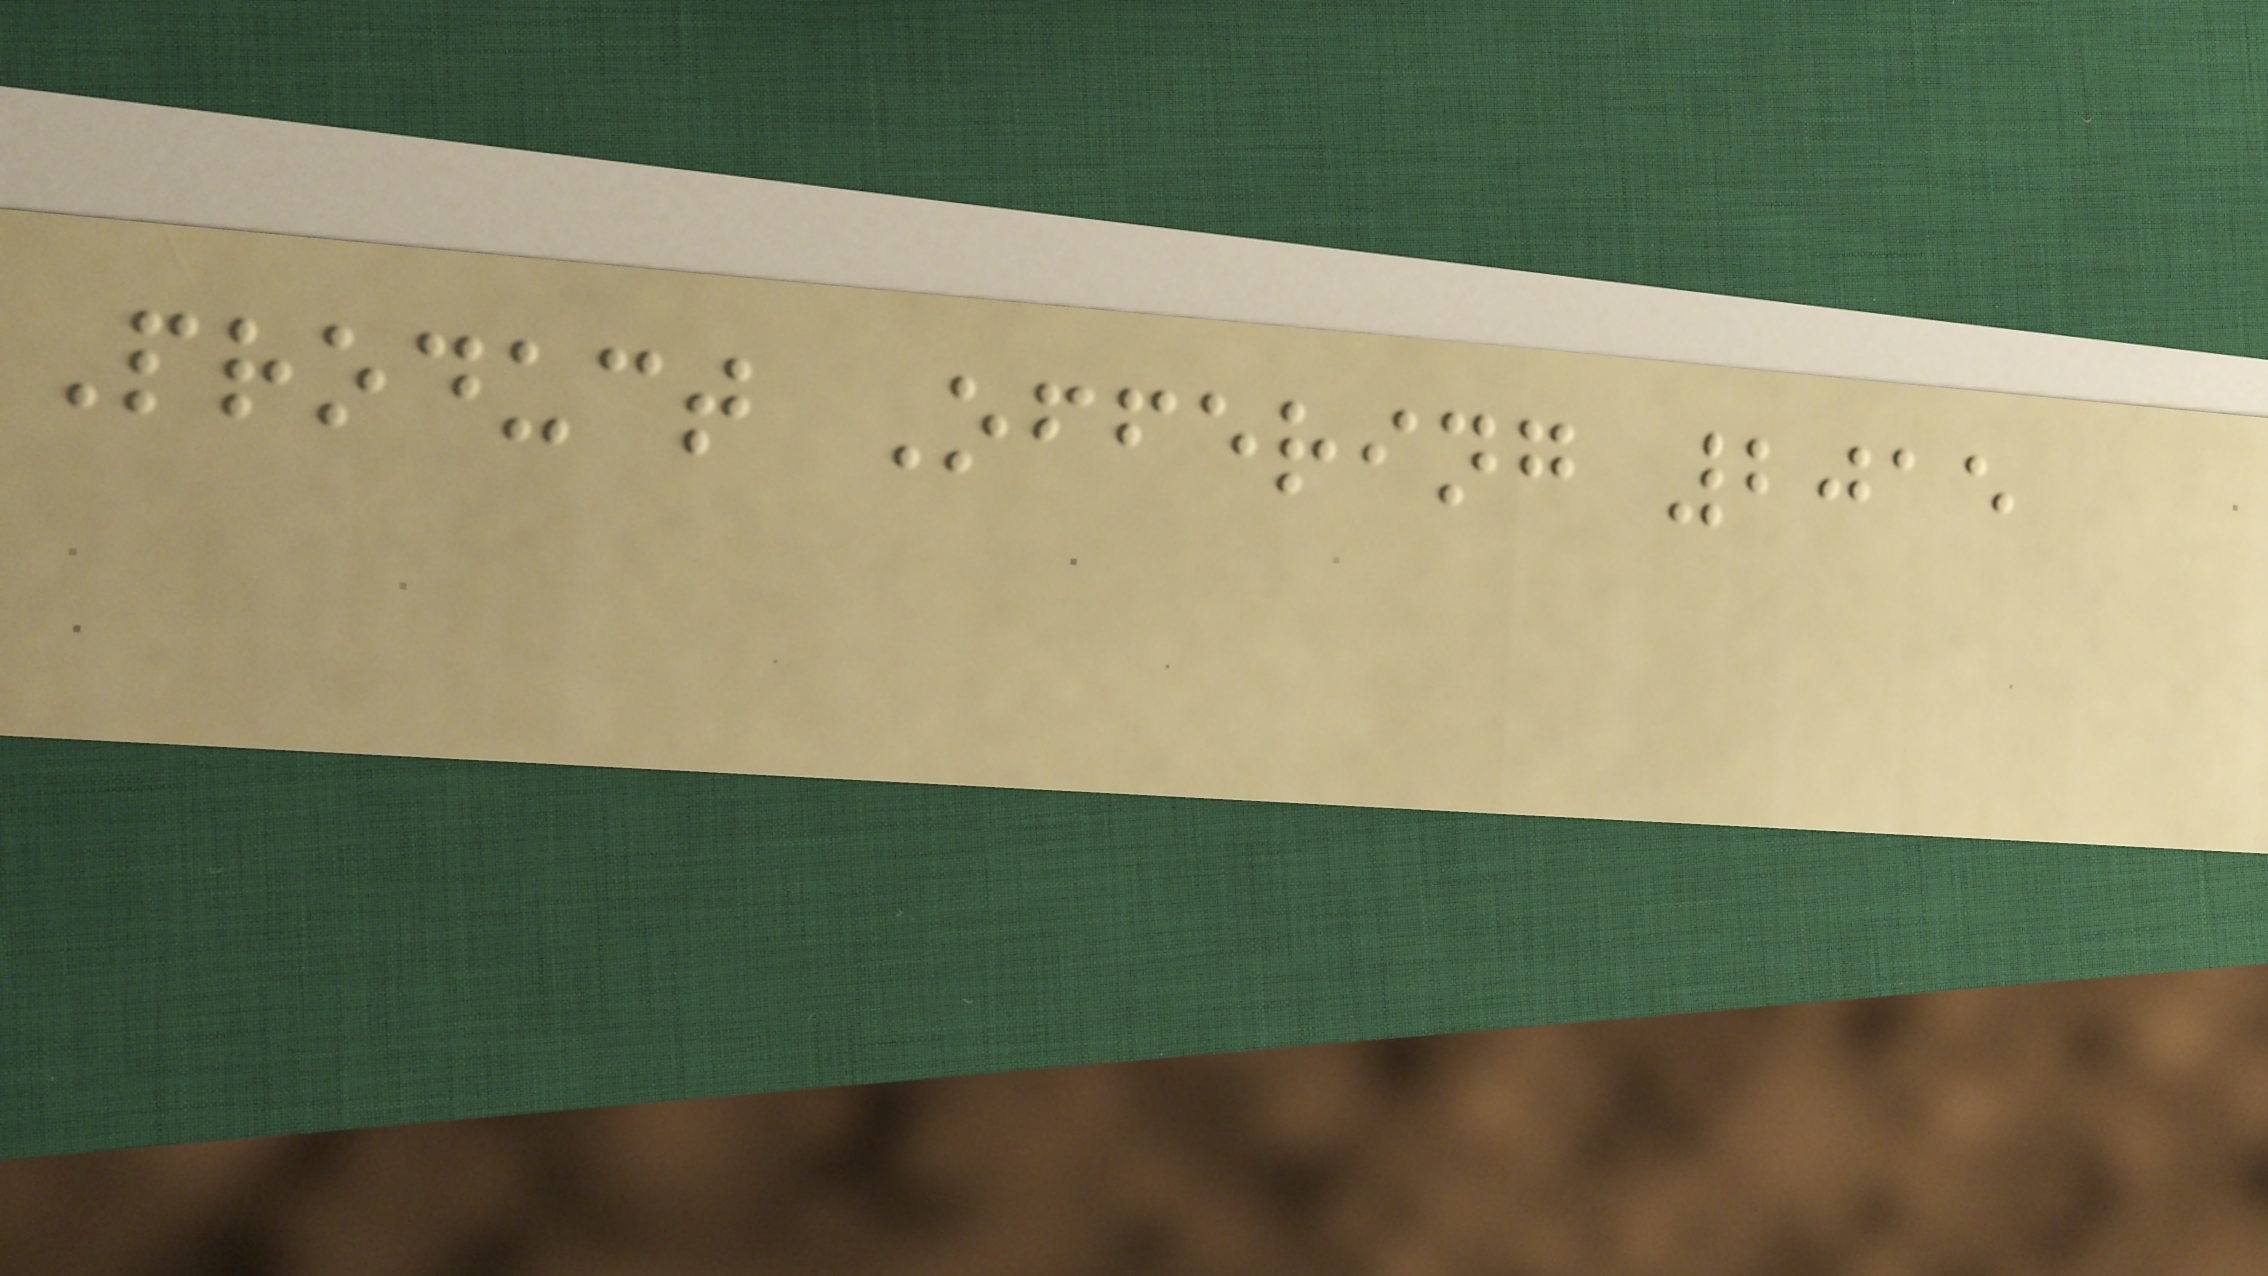Product Offering 2015
